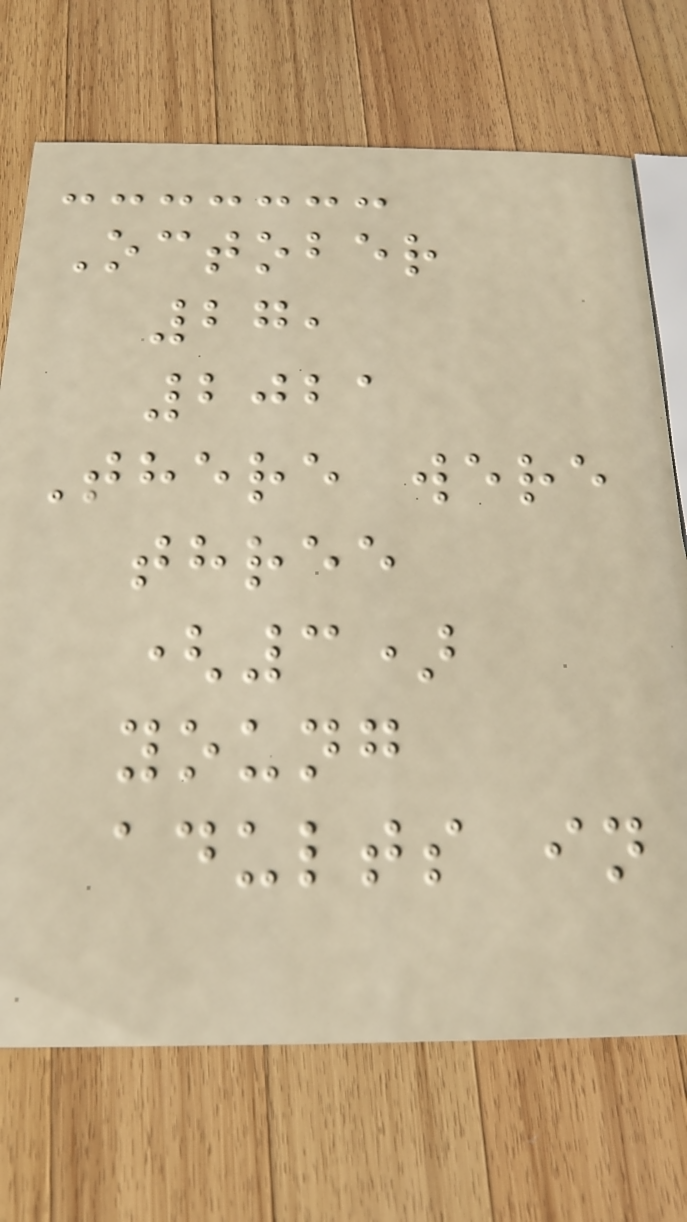October
27,
2021
There were
three
(3)
young
adults in
